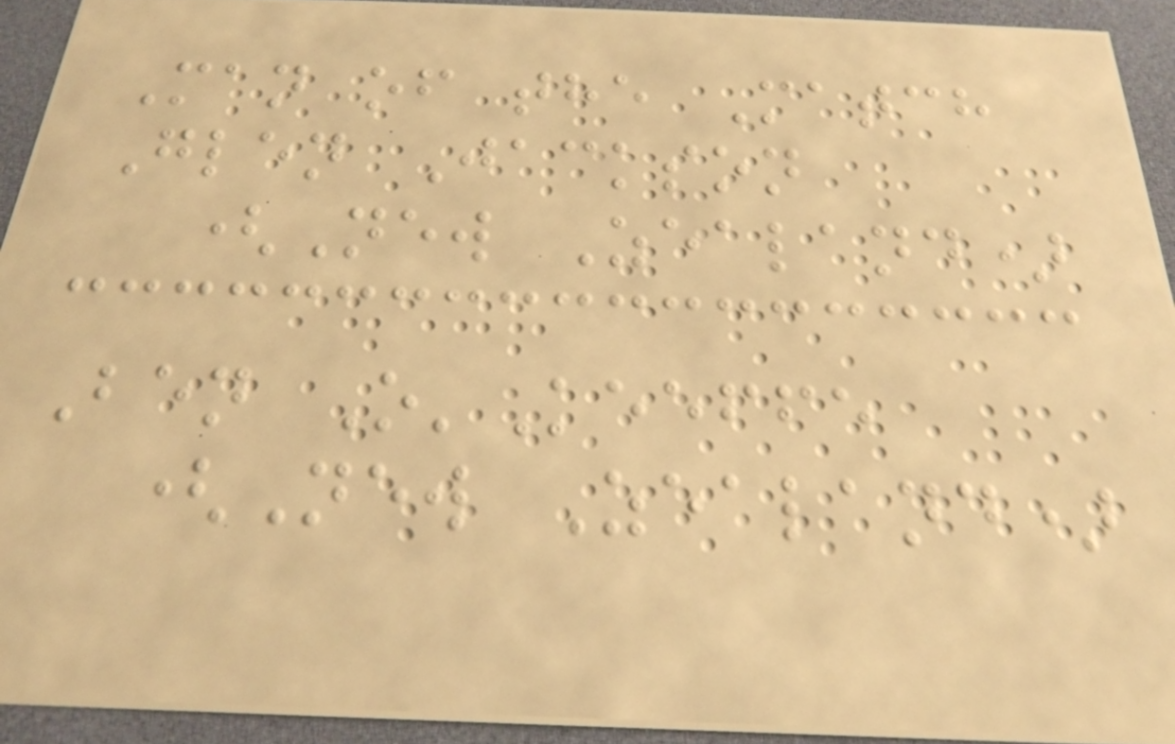Man of the Match
Glen Jackson
(New Zealand)
Ben O'Keeffe
(New Zealand)
